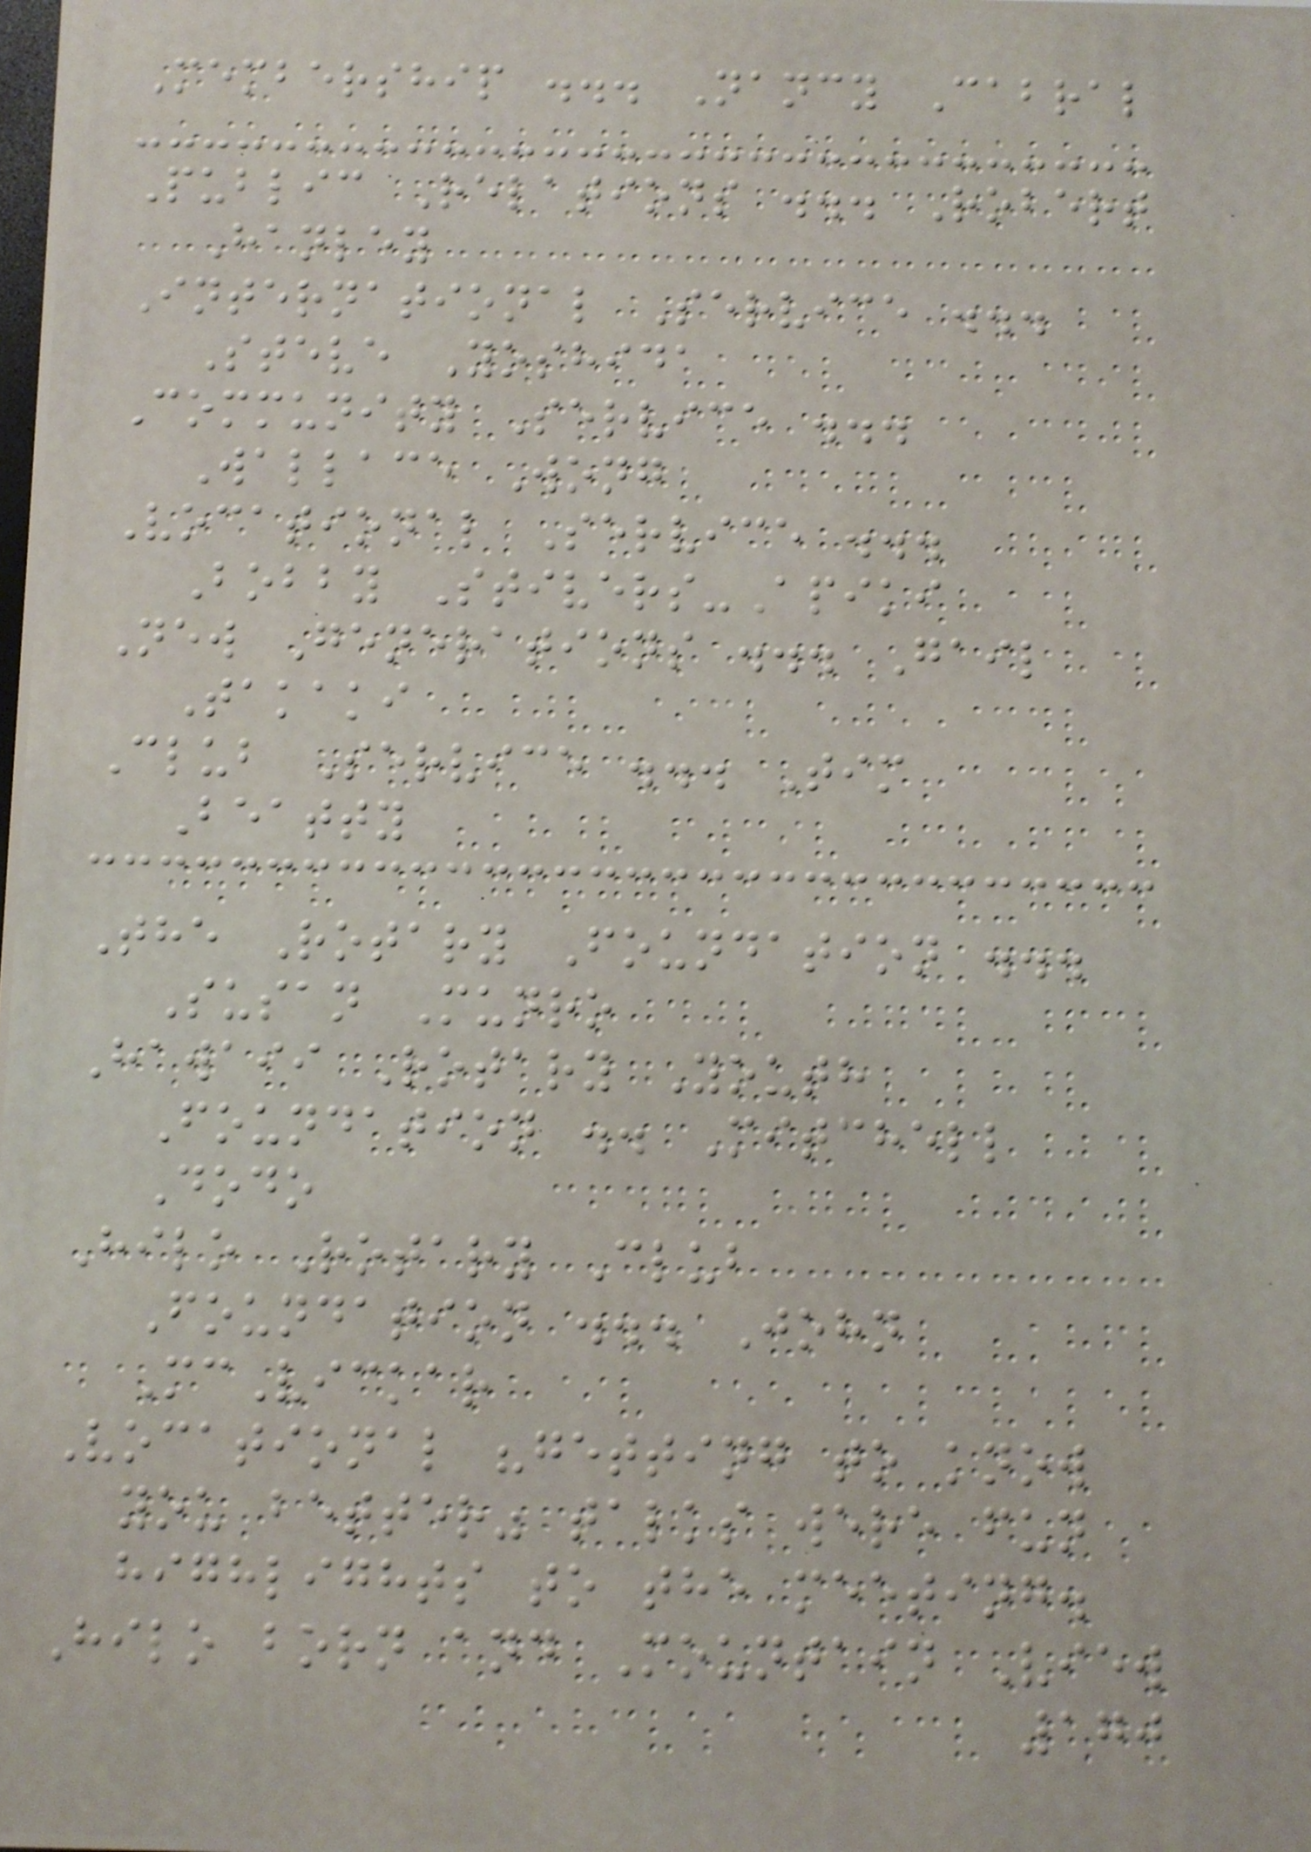Membership ... Nancy Cabral
Public Relations ... Robert
Hanley
International Service ...
Steve Yoshida
Community Service ...
Wallace Wong
Vocational Service ...
Bobby Stivers-Apiki
New Generations ... Gail
Takaki
Club Service ... Tim
Beatty
The Rotary Foundation ...
Susan Munro
Hawaii Rotary Youth
Foundation .. Mitchell
Dodo
Hilo Rotary Club
Foundation ... John
McVickar
Vocational "getting to know
you better" talks were fun
highlights to the meeting.
Hilo born and Mountain View
170
